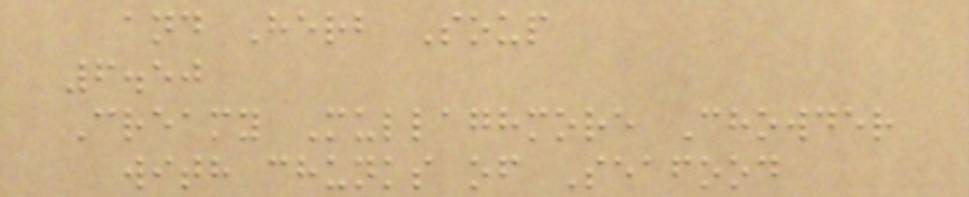and Herb Soup
6.50
Creamy Mullaghmore Chowder
with chunks of Seafood
